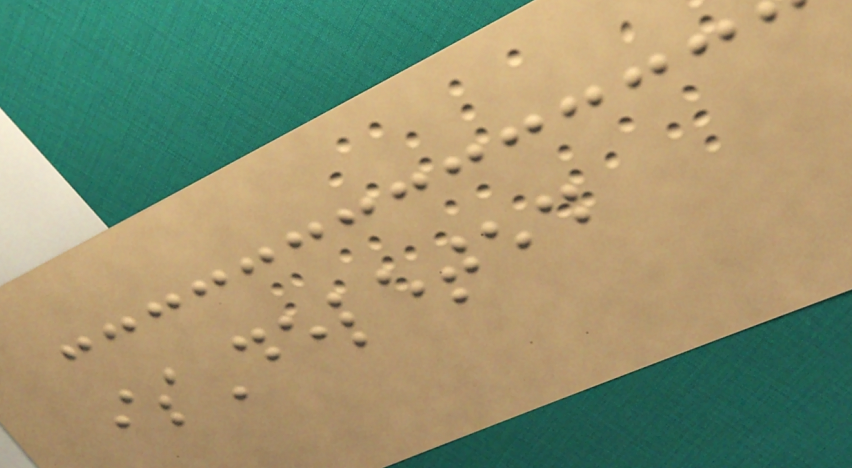isDeleted
